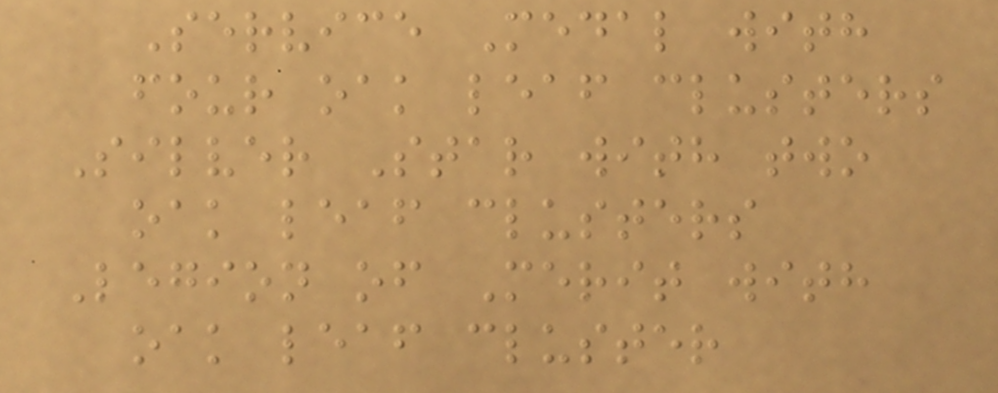Service Medal with
four oak leaf clusters
Silver Star with two
oak leaf clusters
Legion of Merit with
oak leaf cluster
